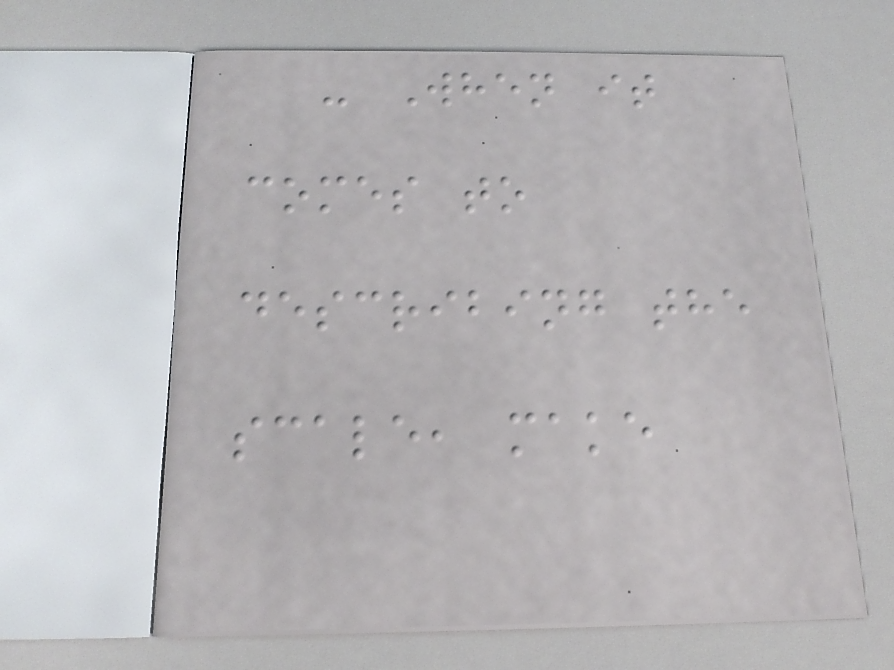- When it
comes to
describing the
scale, make
